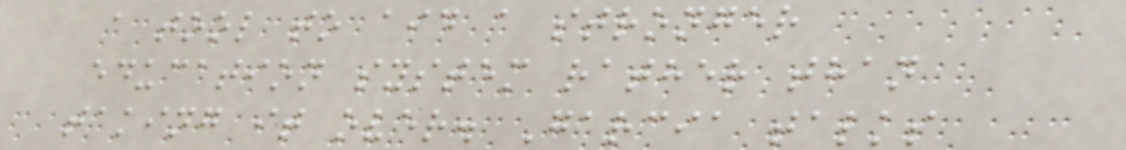a tool to aid a stronger
education system rather than
taking it over. Garcia talks
